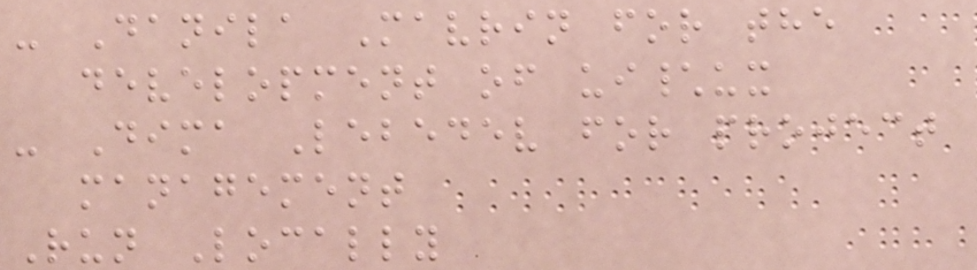- Danila Mavrin for the
development of ui\ux
- Dima Lebedev for project
management
Run Locally
